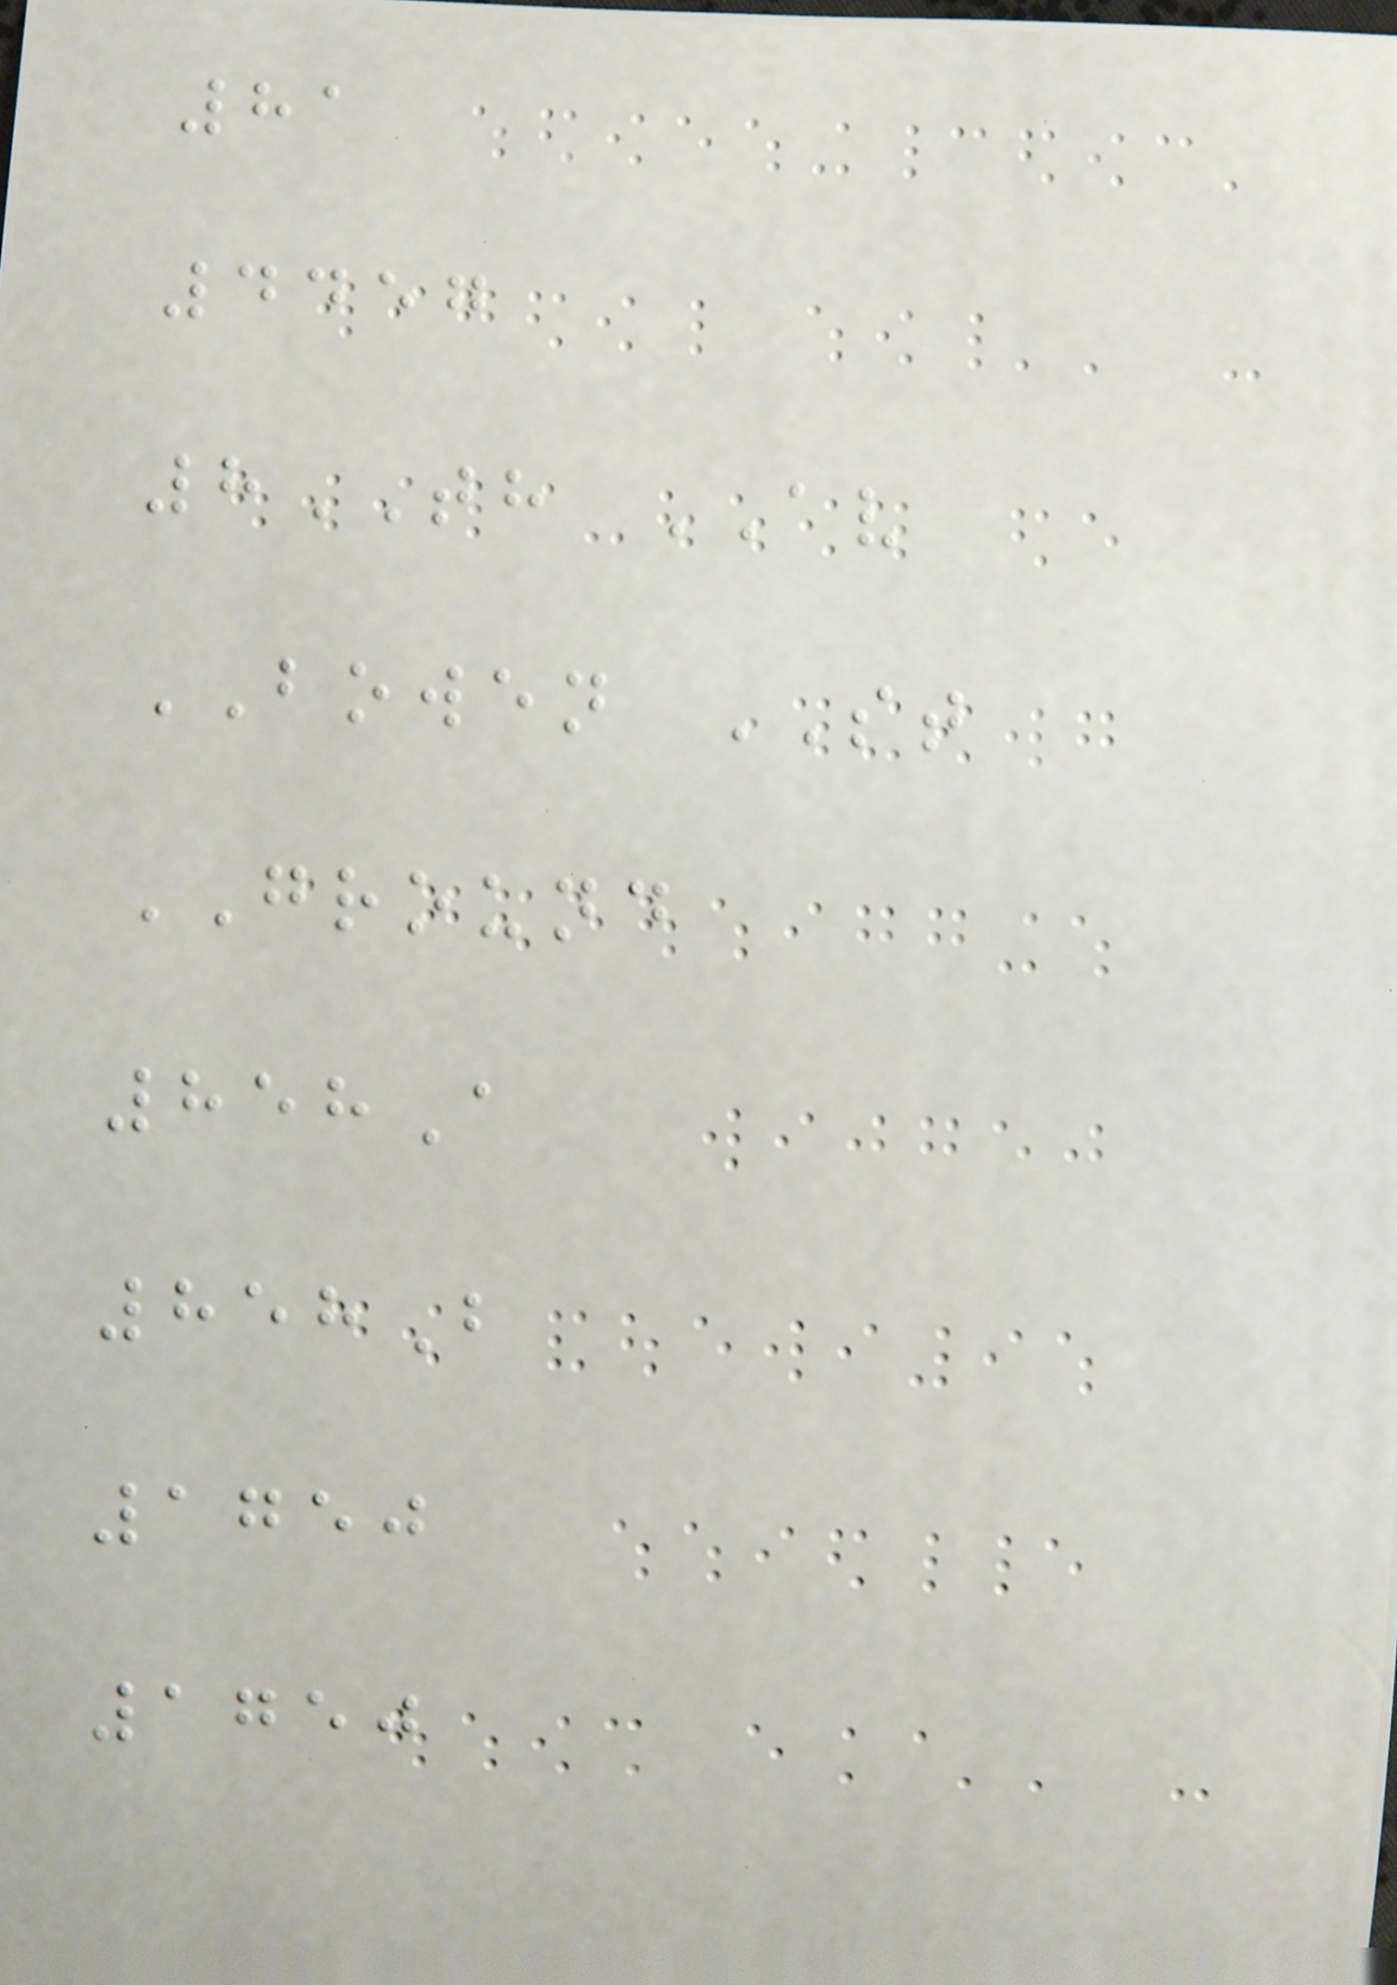81
4457
8TH AV
BOWEN ST
GROUND
858A
858B
1750
1750
